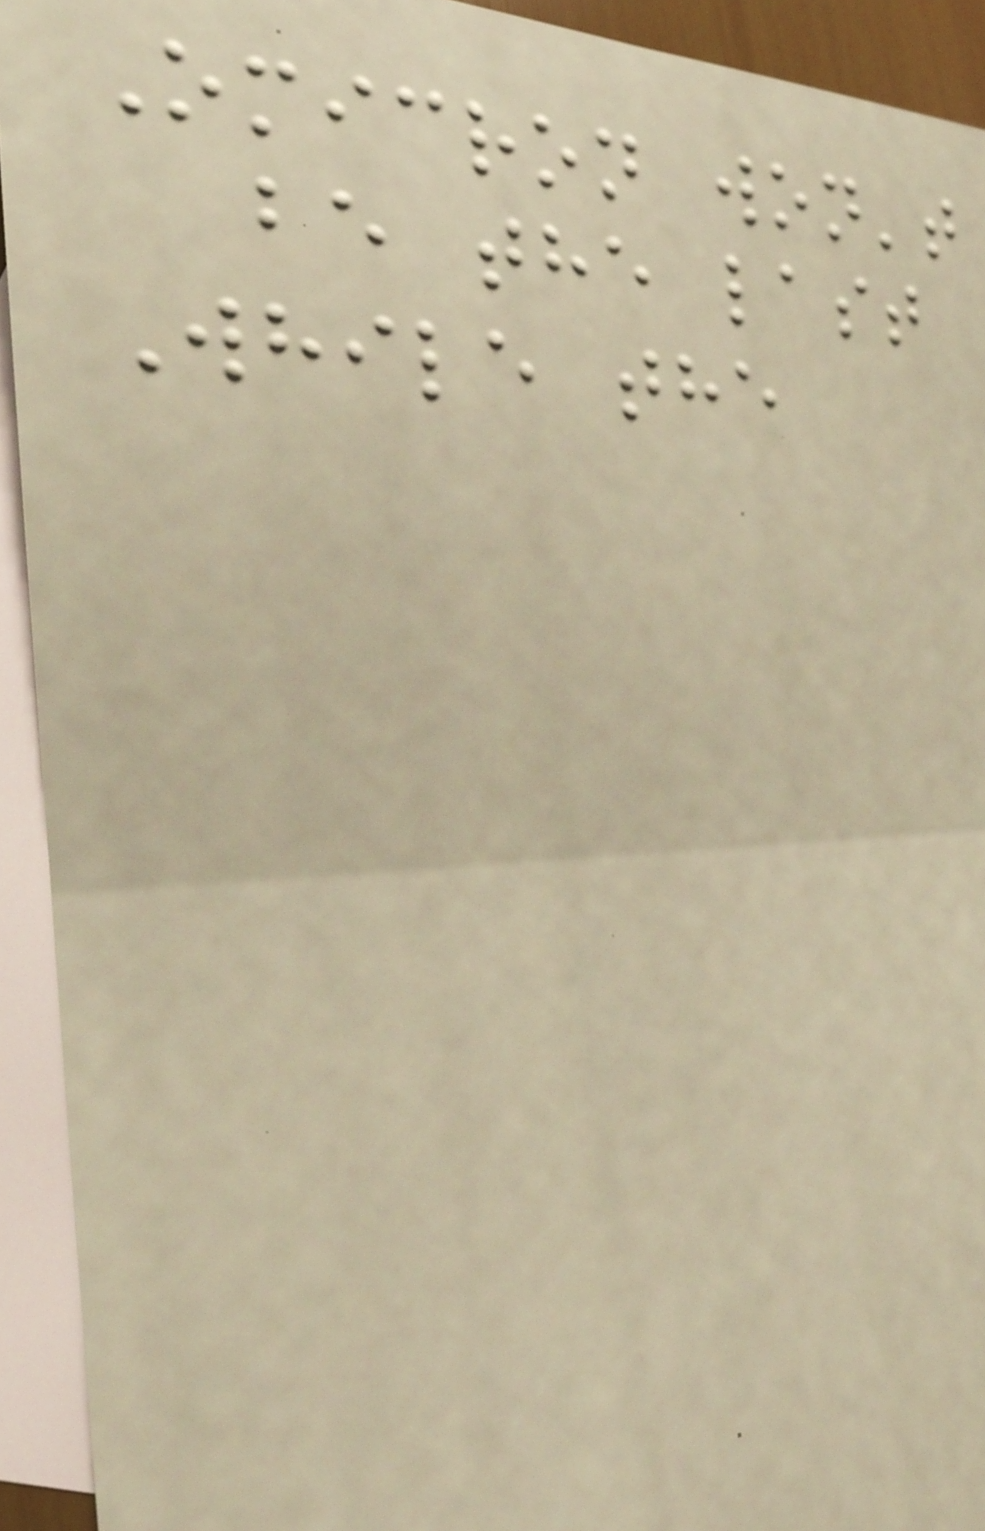Omicron won't
be the last
While the
